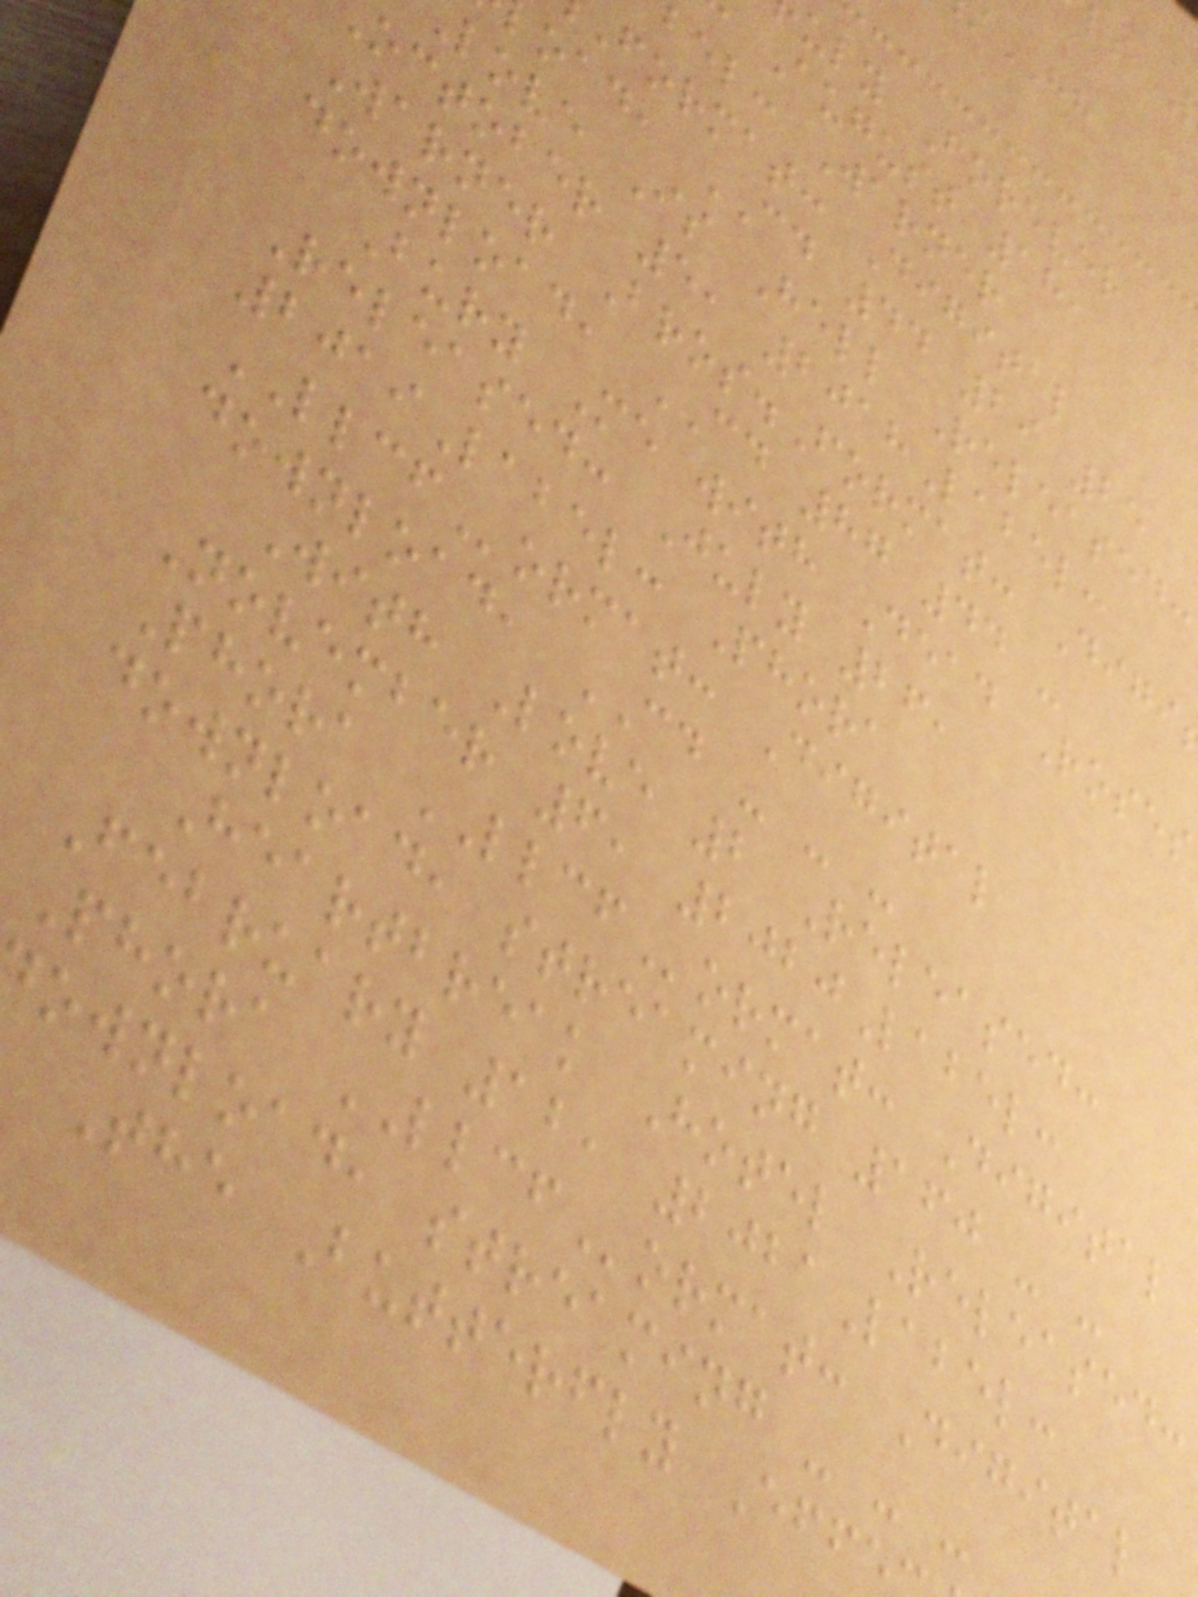uly Forever
August 18,
bel: Warner
format: Digital
oad, CD 44 29 25
love Is Hell Released:
october 5, 2018Label:
Warner Bros.Format: Digi
download, CD 87 44 -
Bury Me with Dead Roses
Released: July 26,
2019Label: Phora
LLCFormat: Digital
download, CD - - -
With Love 2 Released:
November 6, 2020Label:
Phora LLCFormat: Digital
download, streaming 160 - -
Heartbreak Hotel Released:
February 12, 2021Label:
Phora LLCFormat: Digital
ownload, streaming - - -
The Butterfly Eff
